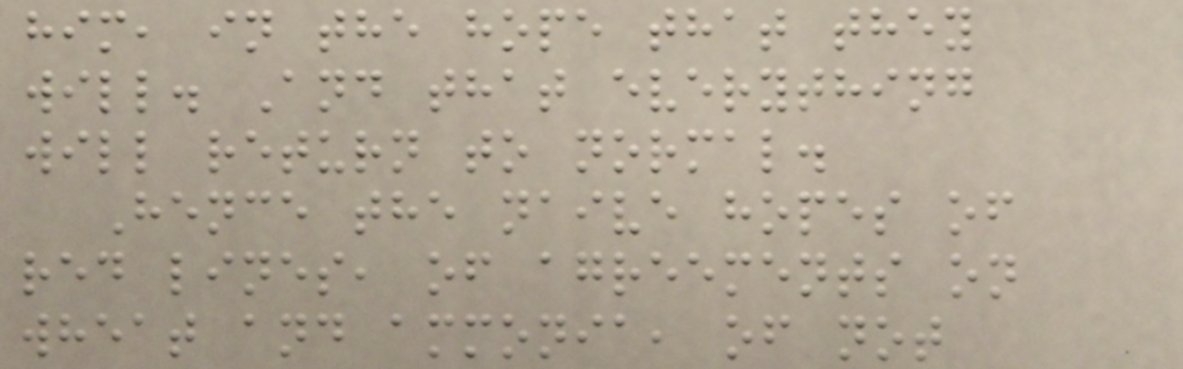him, in the hope that they
will. And that everything
will return to normal.
Hence the naive hopes of
red lines, of agreements on
wheat and ammonia, of not
